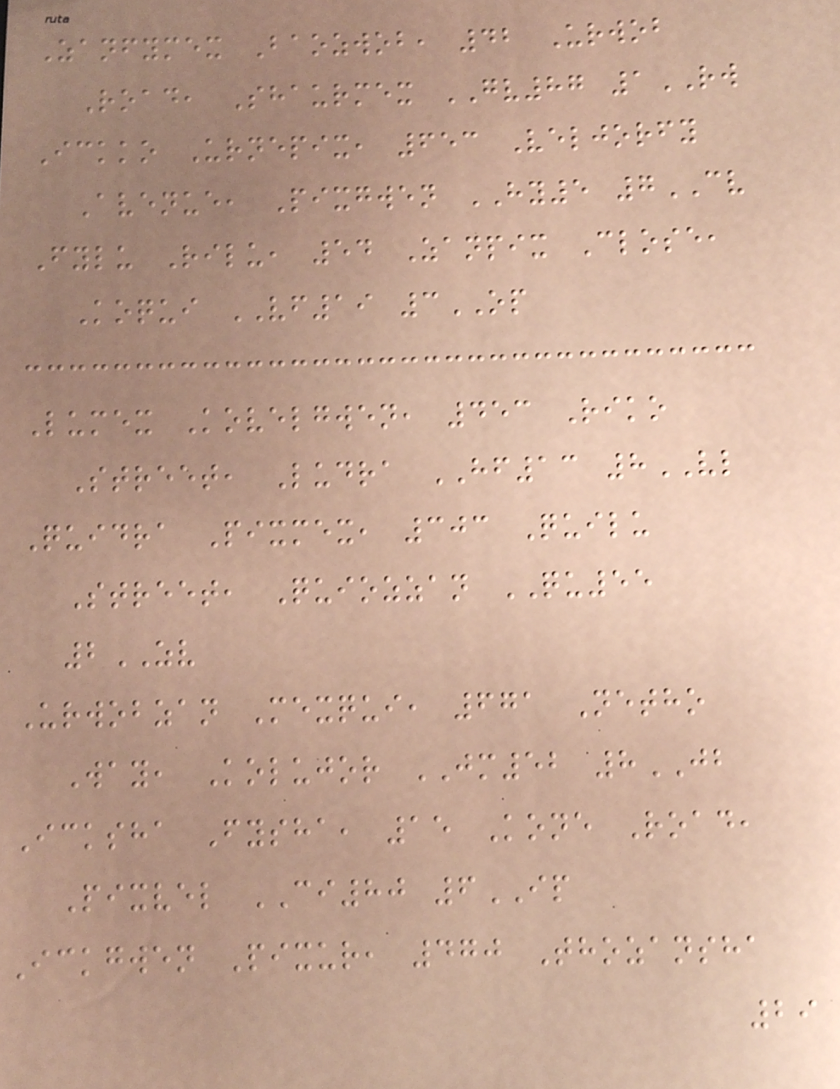Zanfymex Baozwob, 42 Urwob
Road, Shaurmex GV87 1RW
Ickko Urnepix, 653 Veljorfy
Avenue, Pixgwen HY5 7CV
Fylu Rilu, 54 Zanpix Close,
Koqui VF19 3OP
Lumex Kovelgwen, 453 Riko
Street, Ludra HF13 8VL
Quidra Pixmex, 303 Quilu
Street, Quiozzan QU55
2ZV
Urwobzan Mexqui, 671 Netho
Way, Kolujor JM52 8JB
Icksha Fysha, 15 Kone Road,
Pixvel CI80 6IP
Ickgwen Pixur, 470 Thozansha
29
